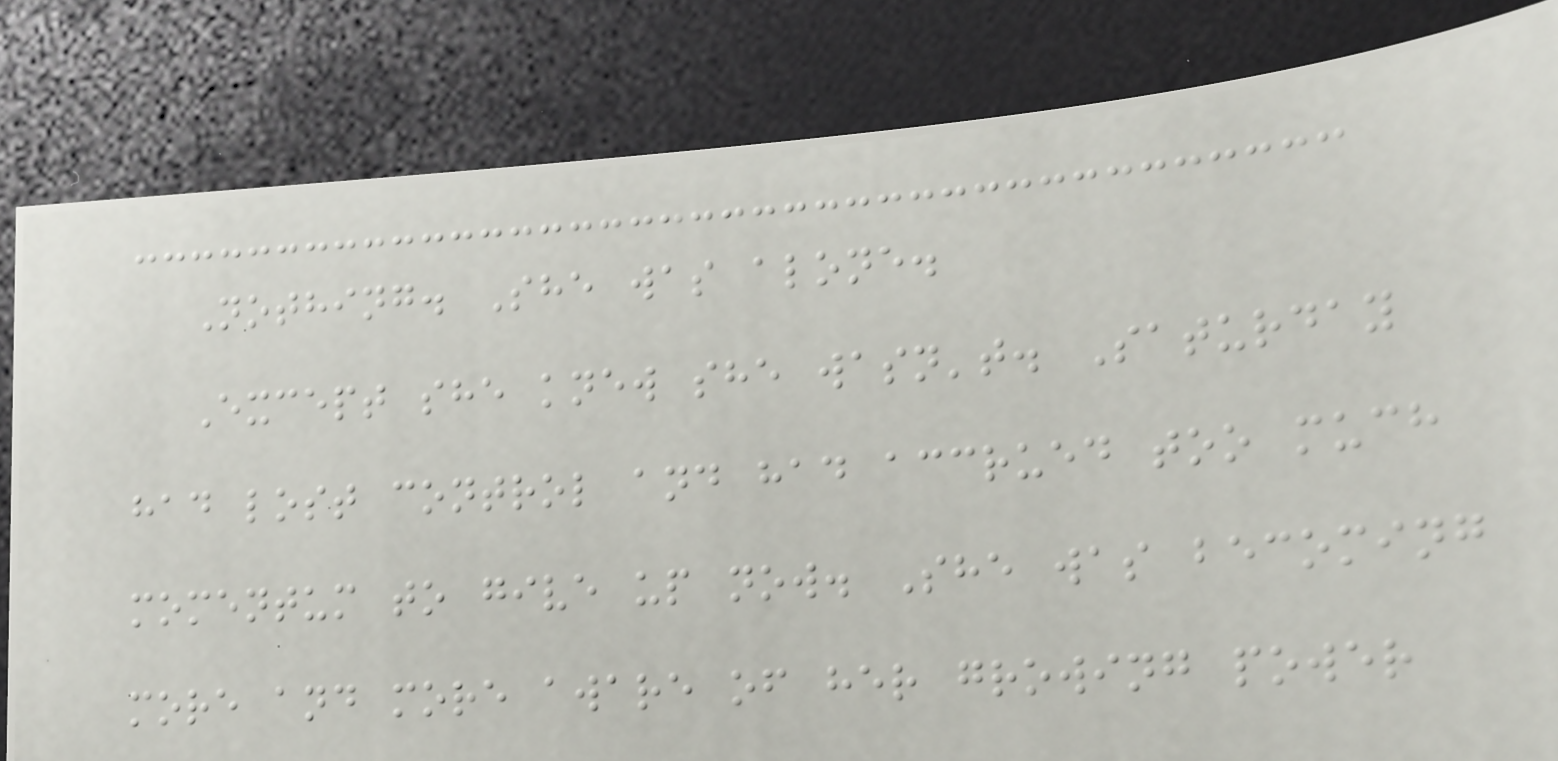Nothing. She was alone.
Except she knew she wasn't. Saturday
had lost control and had accrued too much
momentum to give up now. She was becoming
more and more aware of her growing power
